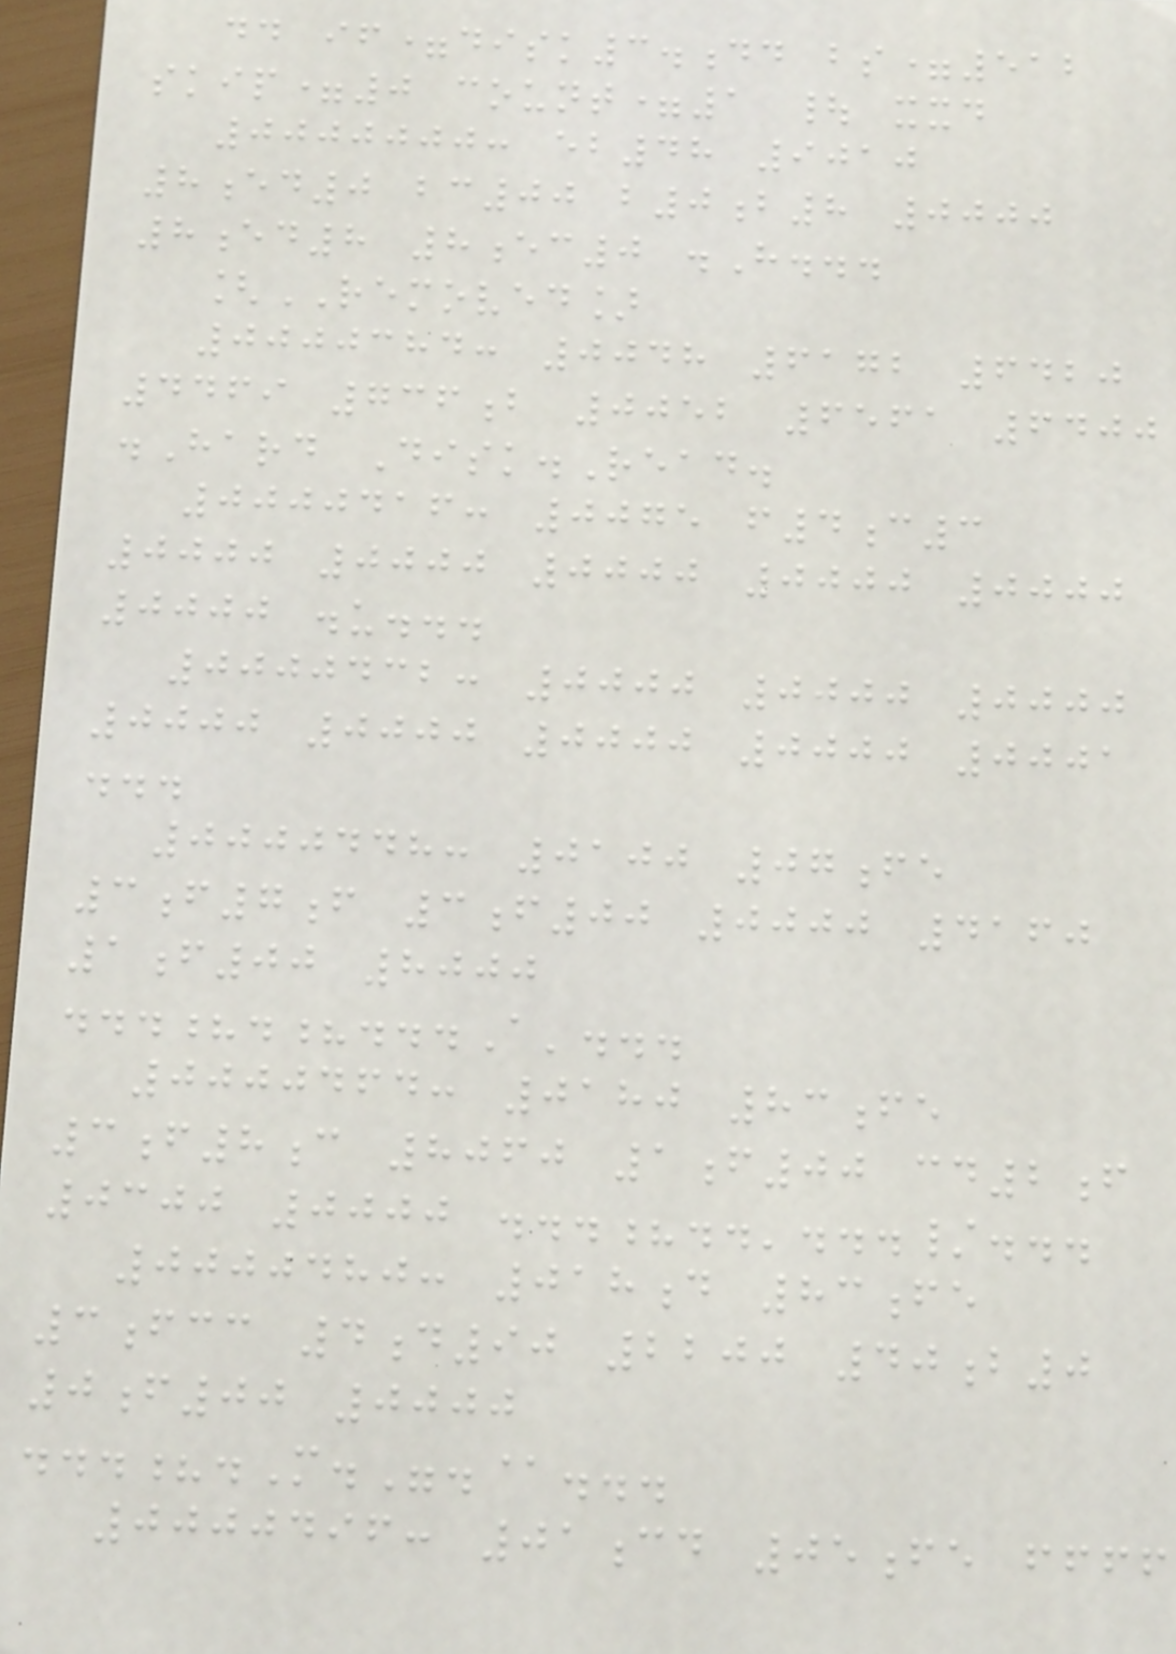dd if=disk3.dd bs=512
skip=0 count=1 | xxd
0000000: eb48 9010
8ed0 bc00 b0b8 0000
8ed8 8ec0 .H...
[REMOVED]
0000384: 0048 6172 6420
4469 736b 0052 6561 6400
.Hard Disk.Read.
0000416: 0075 f4c3
0000 0000 0000 0000 0000
0000 .u...
0000432: 0000 0000 0000
0000 0000 0000 0000 0001
...
0000448: 0100 07fe
3f7f 3f00 0000 4160
1f00 8000
...?.?...A'...
0000464: 0180 83fe
3f8c 8060 1f00 cd2f
0300 0000 ...?..'.../...
0000480: 018d 83fe
3fcc 4d90 2200 40b0
0f00 0000
...?.M.".@...
0000496: 01cd 05fe ffff
